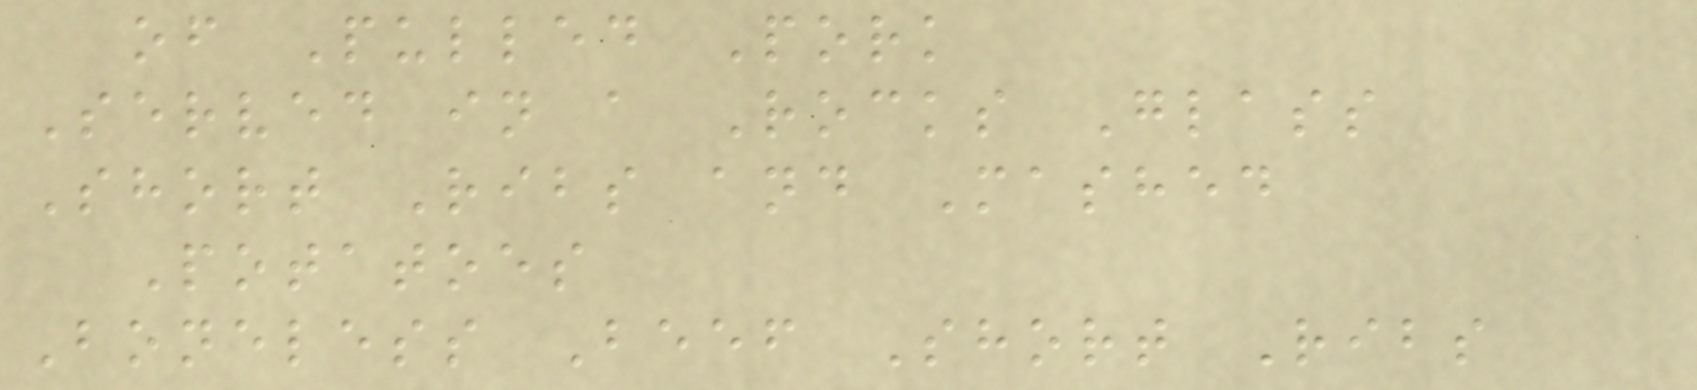of Pulled Pork
Served in a Rocks Glass
Short Ribs and Mashed
Potatoes
Boneless Beef Short Ribs
